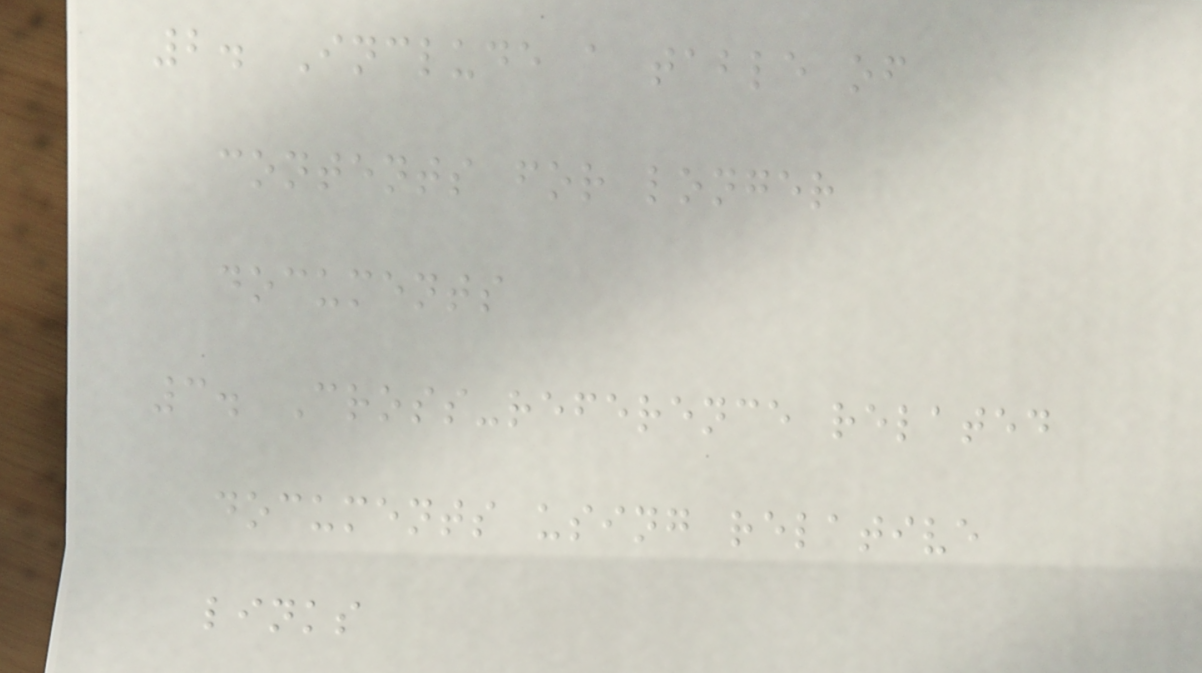2. Include a table of
contents for longer
documents
3. Cross-reference related
documents using relative
links
